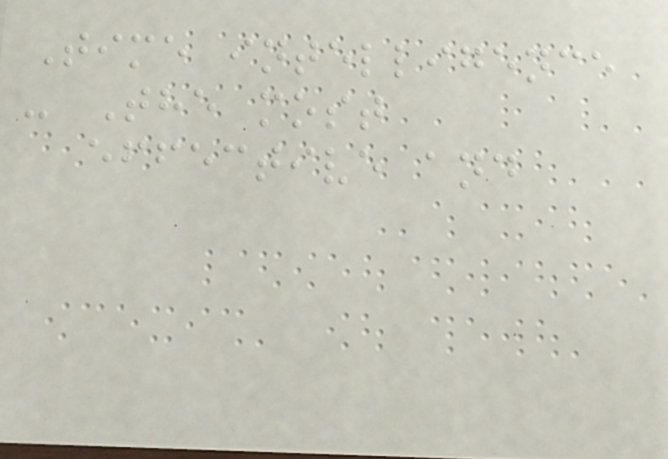Time intelligence
- The most
effective and
